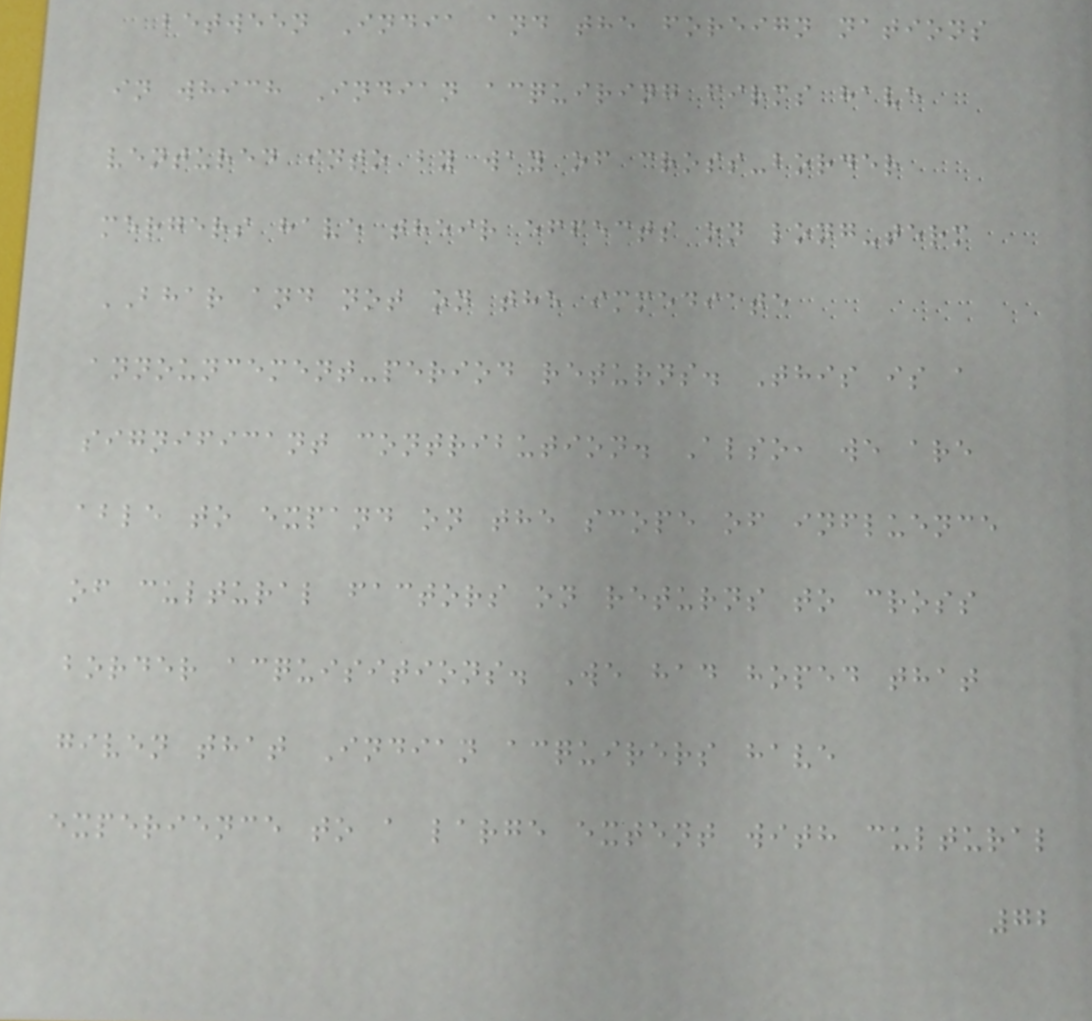between India and the foreign nations
in which Indian acquiring firms have
ventured into by way of cross-border
mergers have their effects on long-term
BHAR and not on the immediate
announcement-period returns. This is a
significant contribution. Also, we are
able to expand on the scope of influence
of cultural factors on returns to cross
border acquisitions. We had hoped that
given that Indian acquirers have
experience to a large extent with cultural
72
